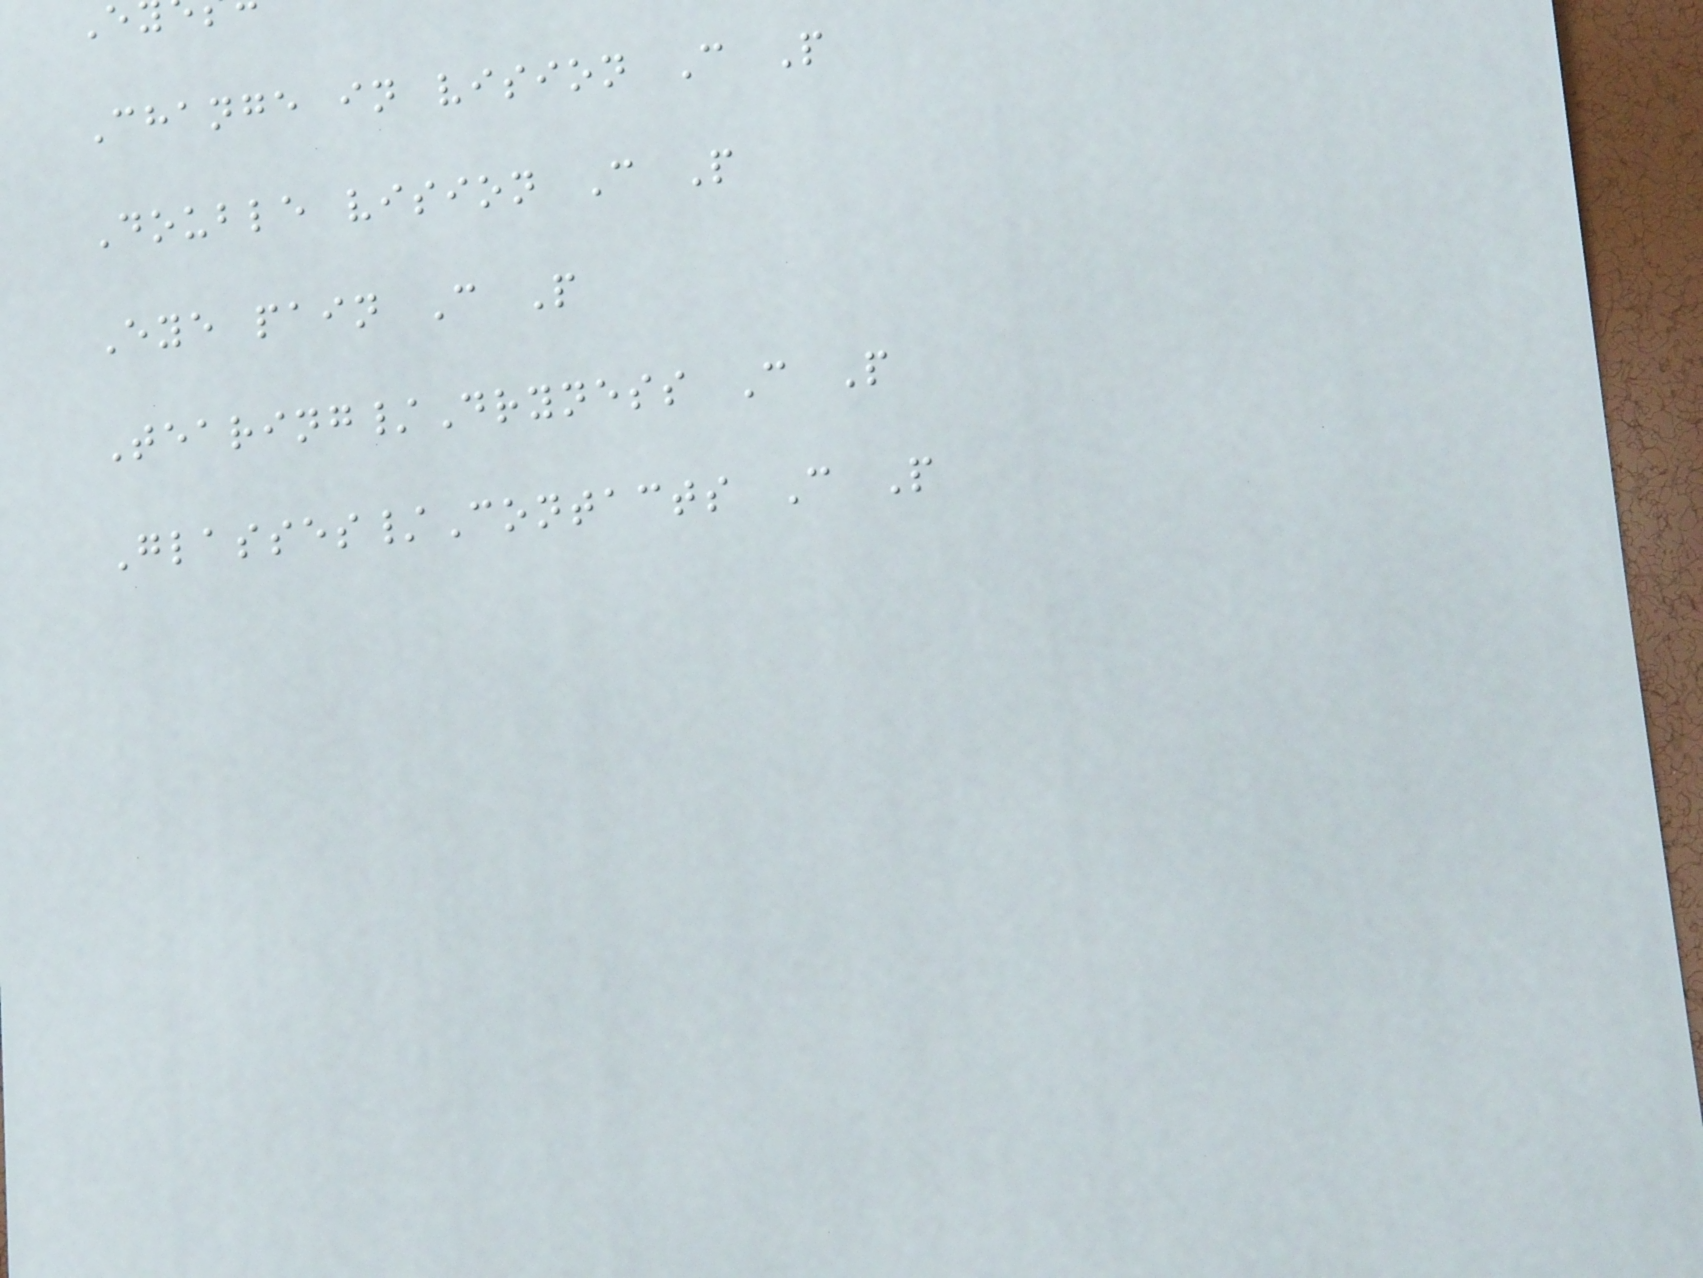Change in vision C P
Double vision C P
Eye pain C P
Tearing/Dryness C P
Glasses/Contacts C P
